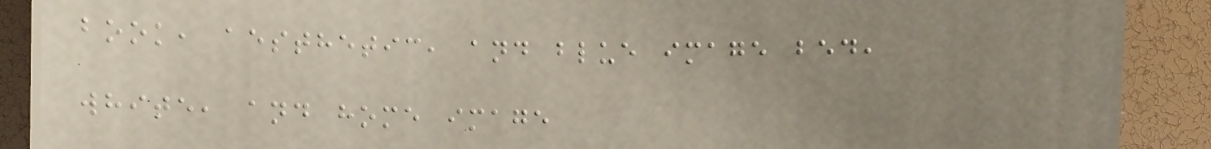book, aesthetic, and blue image bed,
white, and home image
